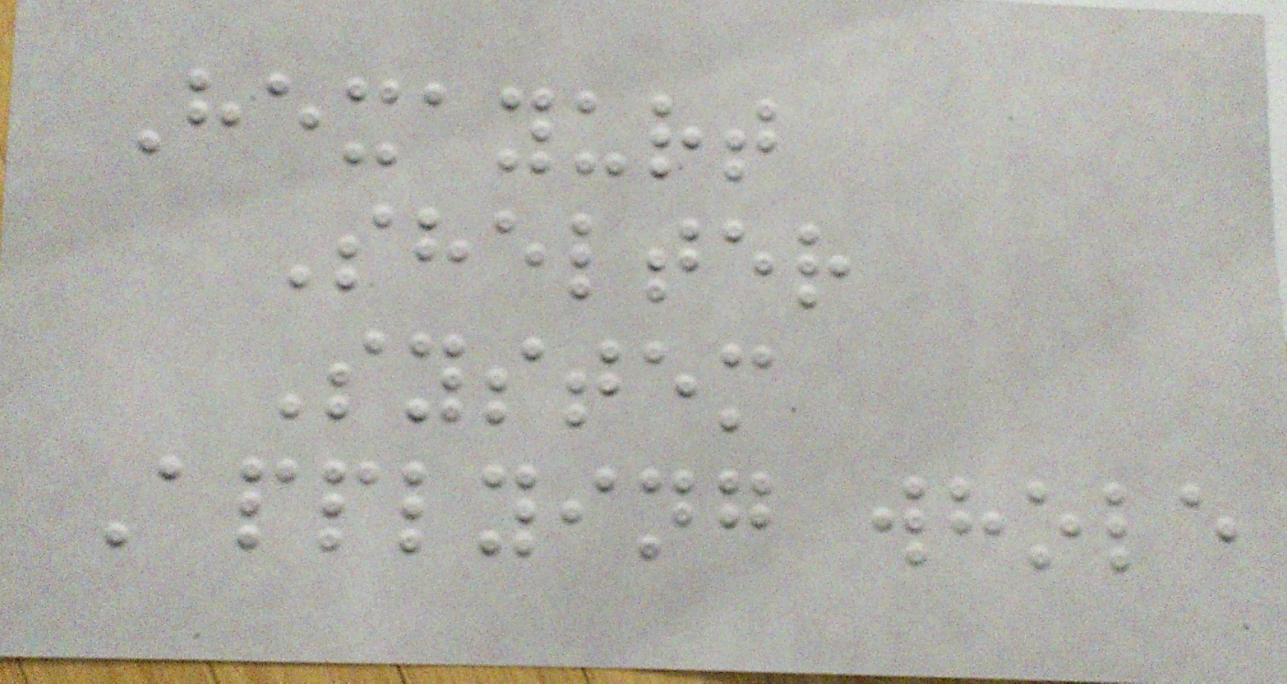Hexayurt
Shelter
System
Applying whole
